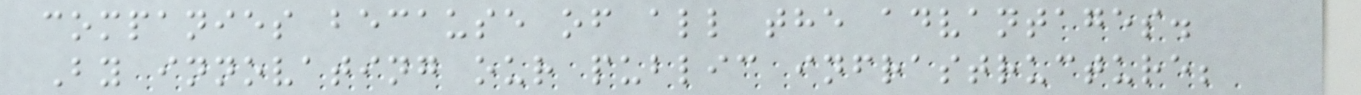companies because of all the advantages.
By innovating our public infrastructure;
